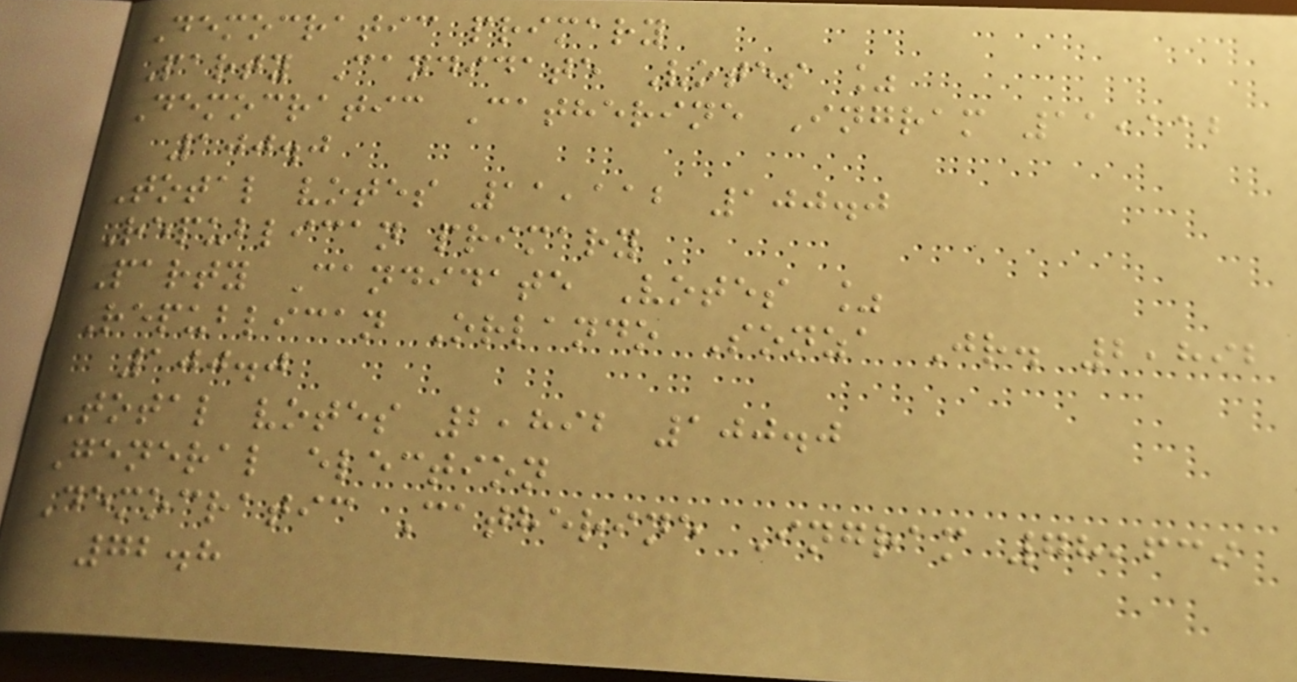Democratic primary
Party Candidate Votes %
Democratic Catherine Ingram 11,112
100.0
Total votes 11,112 100.0
Republican primary
Party Candidate Votes %
Republican Orlando Sonza Jr. 2,892
100.0
Total votes 2,892 100.0
General election
Democratic Catherine Ingram 78,639
72.8
